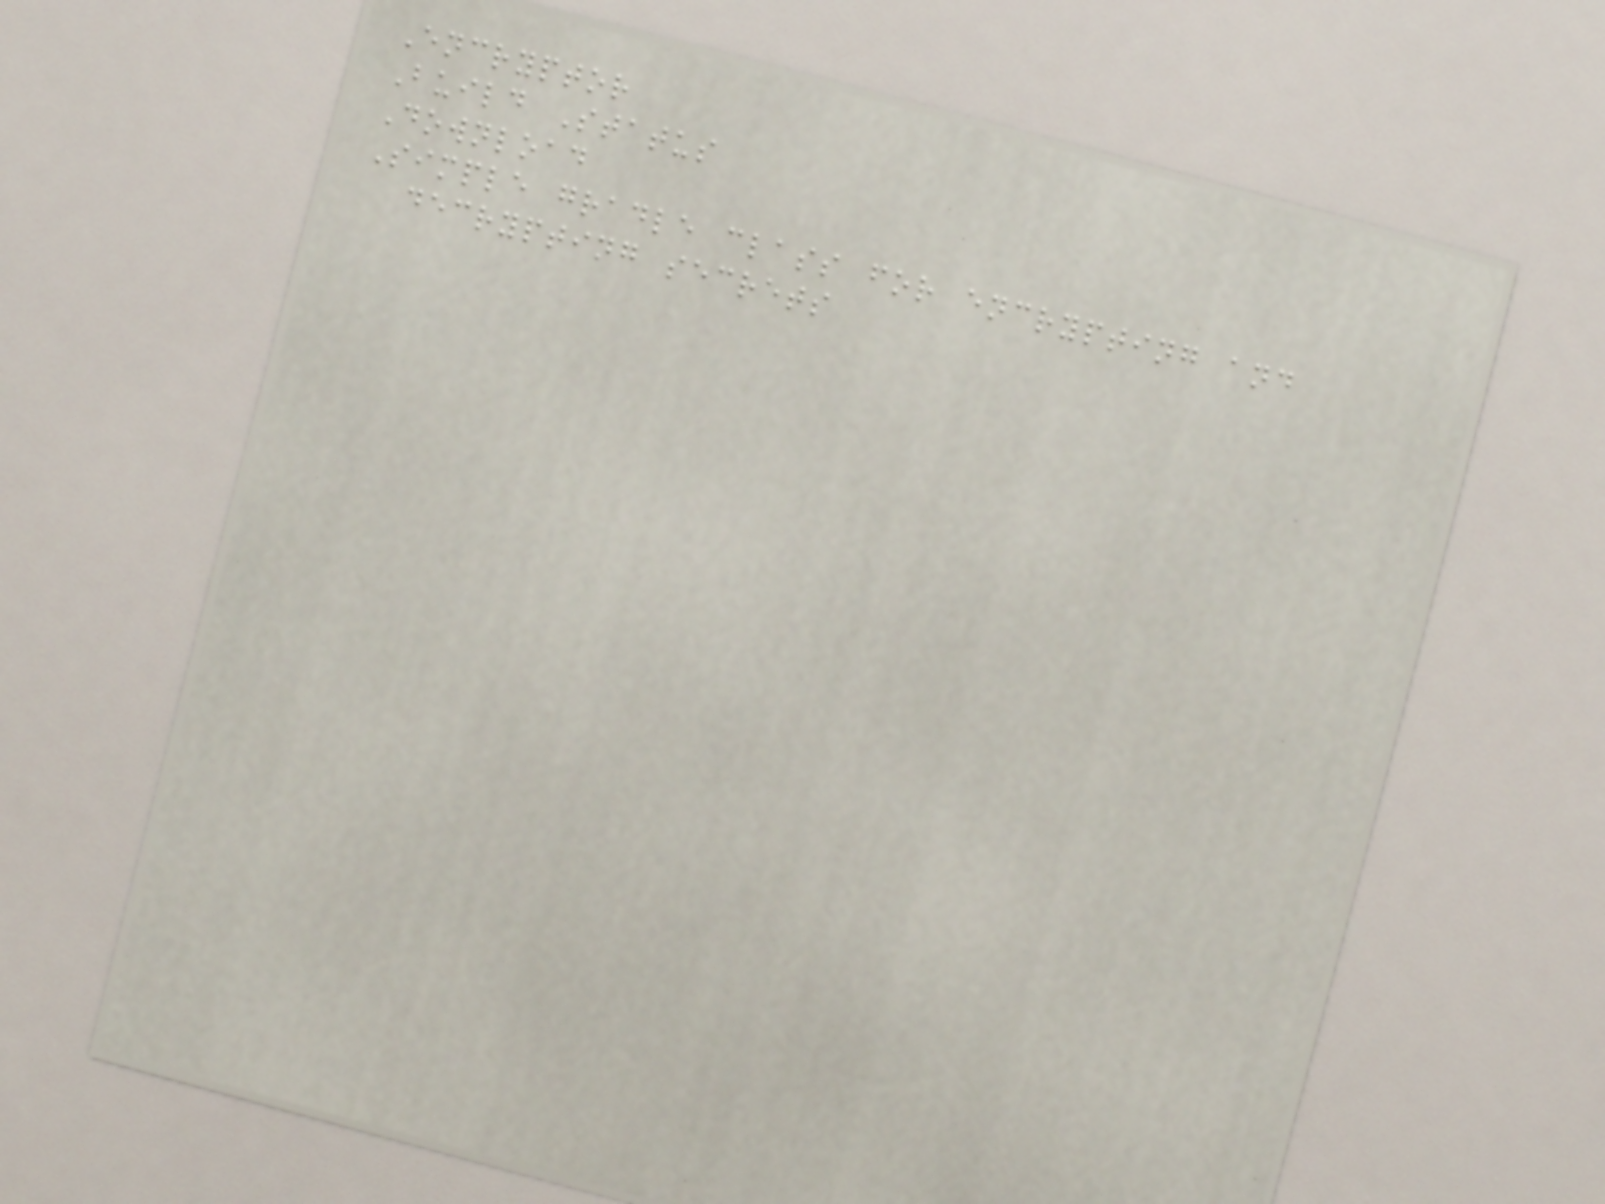Encryptor
Build Status
Download
Simple gradle class for encrypting and
decrypting secrets
